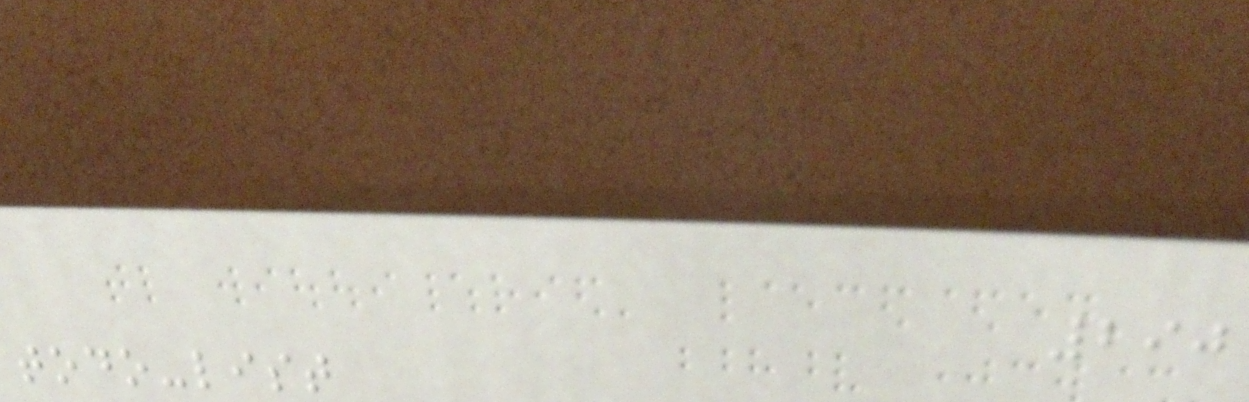290
todo-list
